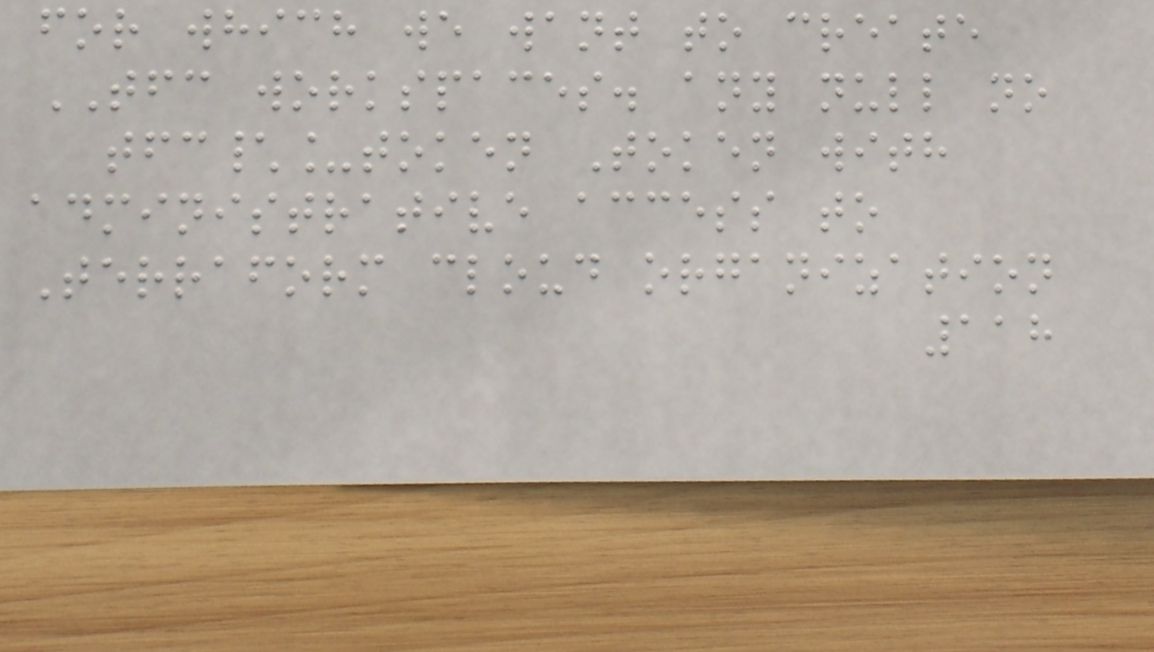for which we want to create
TFC workspaces. any null no
tfc\_token Token with
administrative access to
Terraform cloud organization
118
